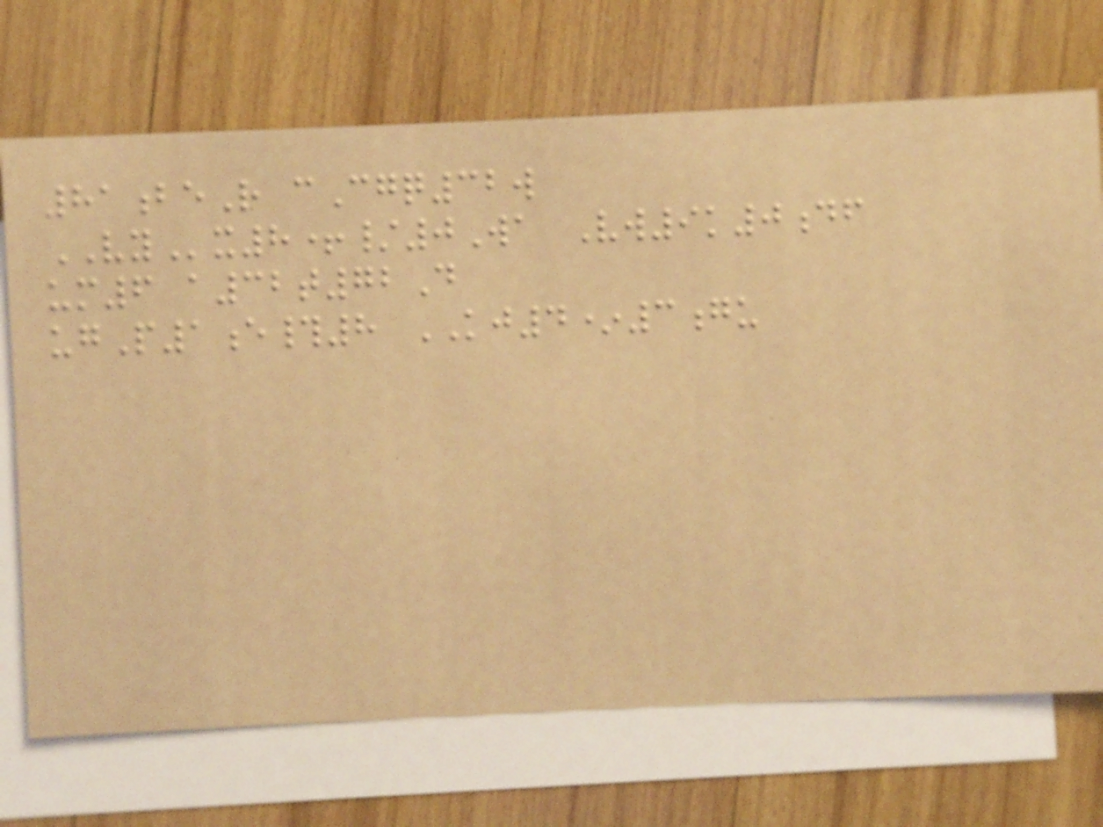81beR cCgq32w
VYx8+/0Wa Vw9k0df
um6 a32t72D
ugP1e#8 KJ4*3gu
